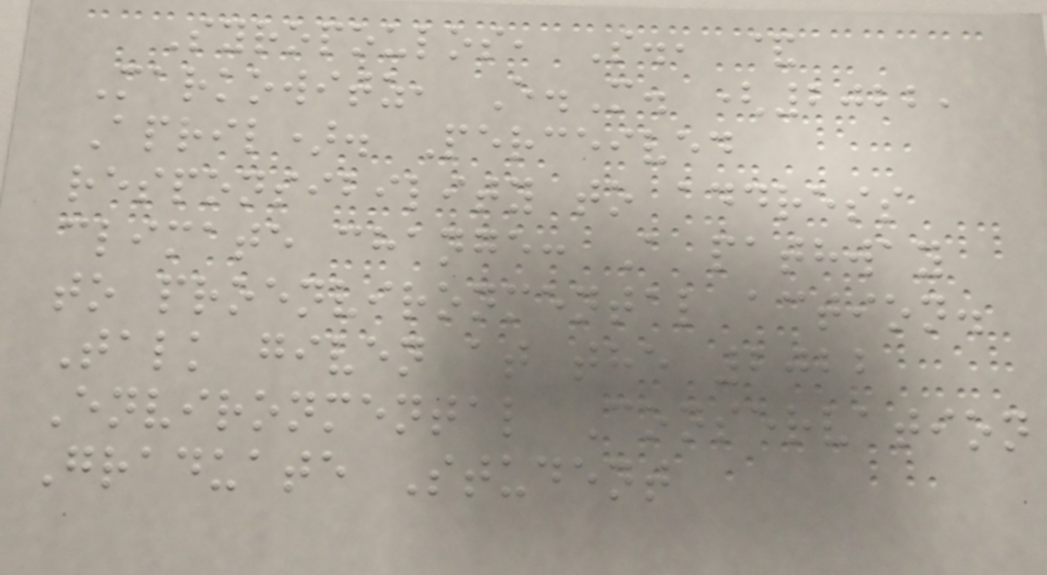Syropoulos, S., &
Markowitz, E.M. (2022,
April). Perceived
responsibility to address
climate change: A pathway
to proenvironmental action.
Talk given at the 2022
Environmental Conservation
Graduate Student
